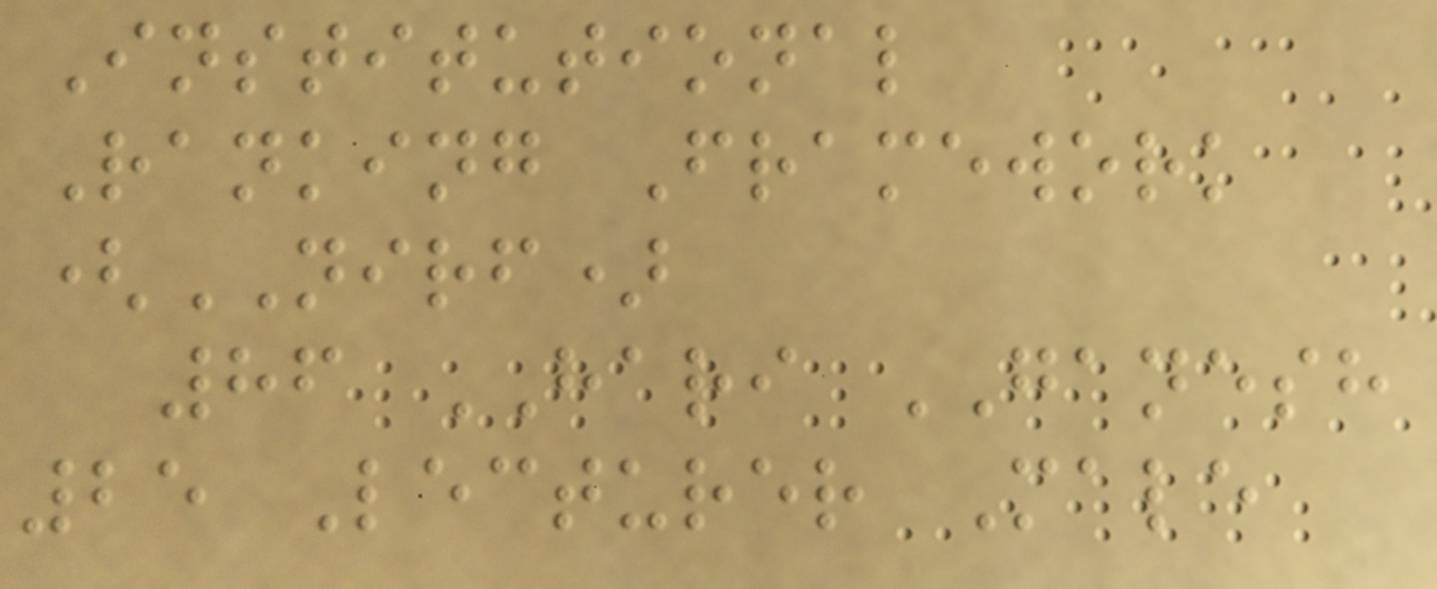Institutional
Ranking Framework
(NIRF)
86 HARI GANESH
25 Lecturer Male
